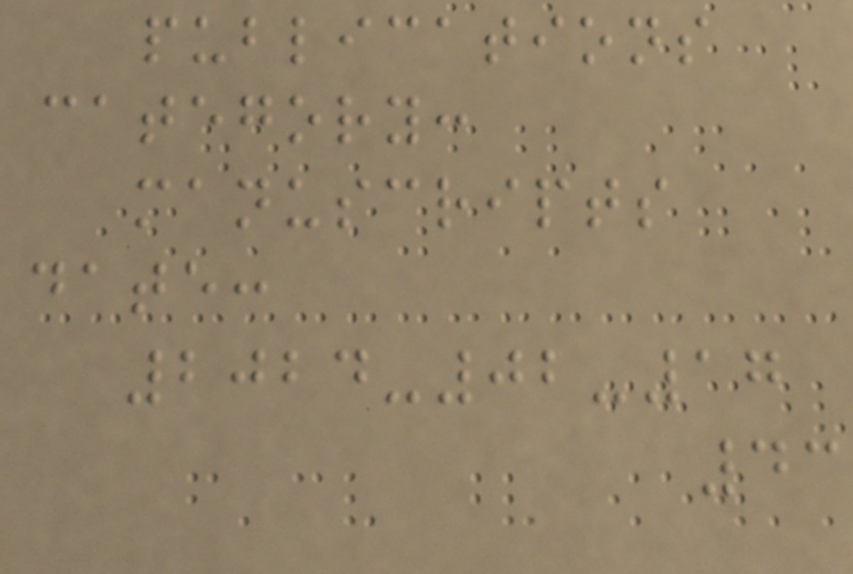publications
category:
manuscripts
date:
2024-02-17
43
